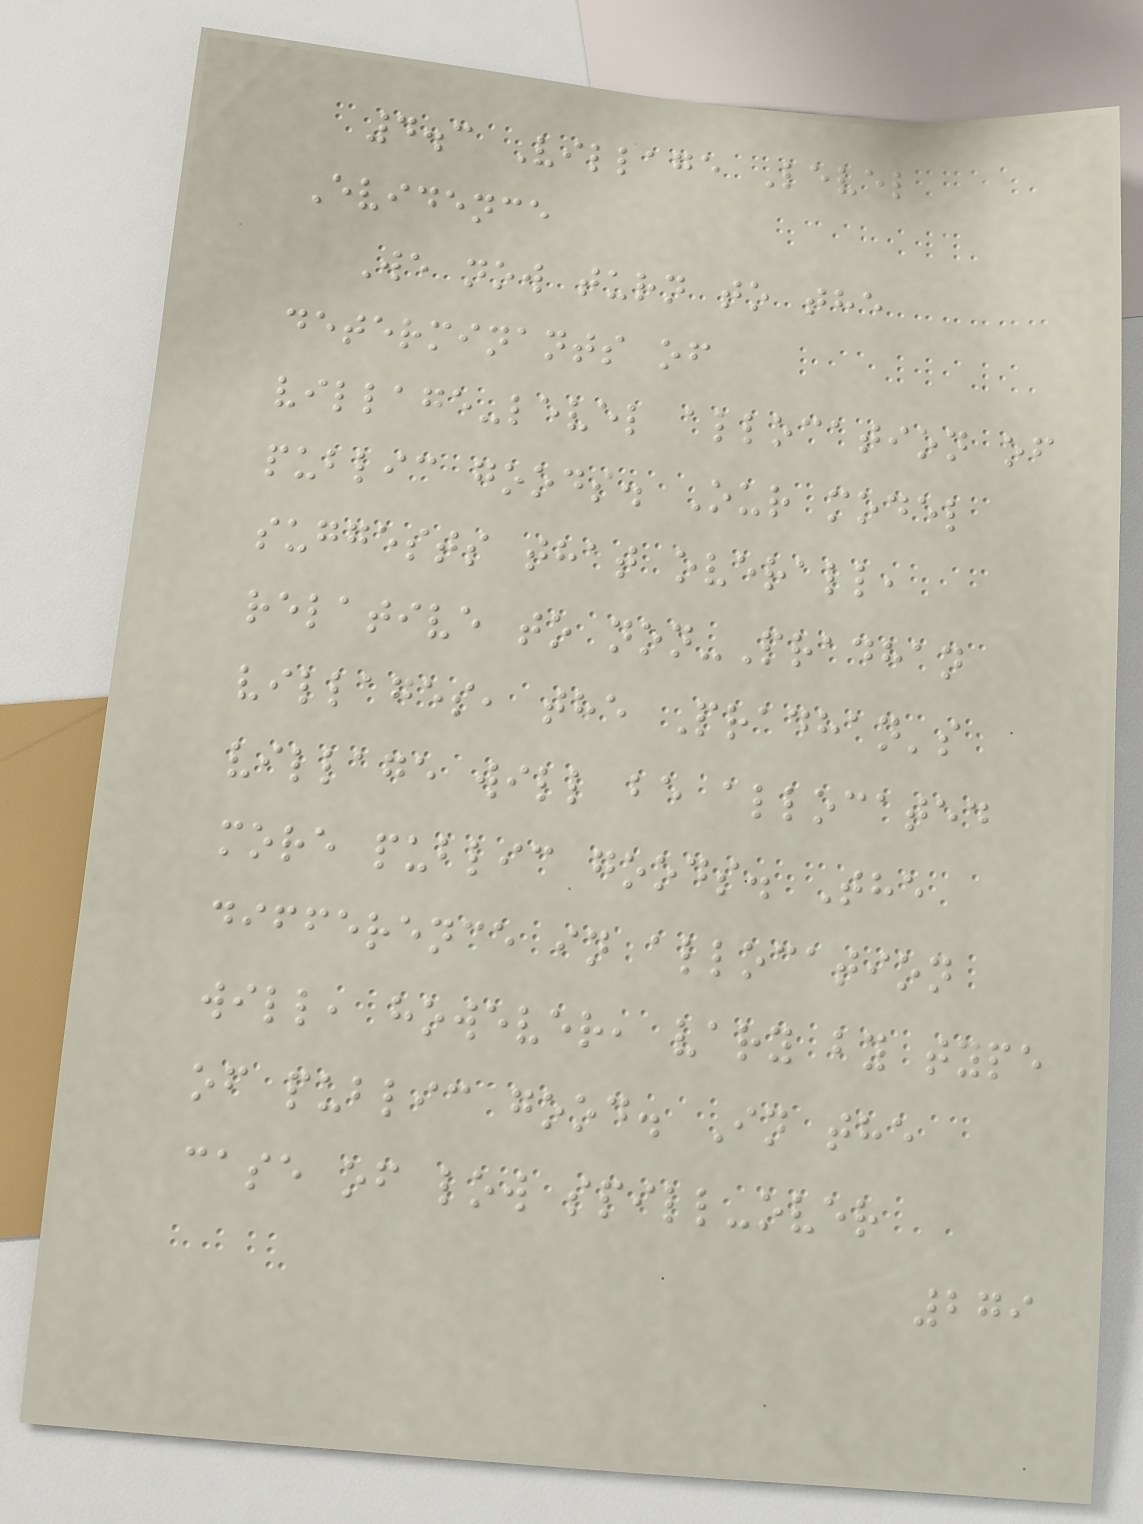4.3 Village Level
Evidence
We now turn to the
determinants of
village-level allocation of
public goods. Our model
suggests that overall,
relative to non-Pradhan
villages, the Pradhan's
village will be allocated
more public goods. The
difference in allocation
will, however, vary by type
of public good. In the
case of low spill-over
279
